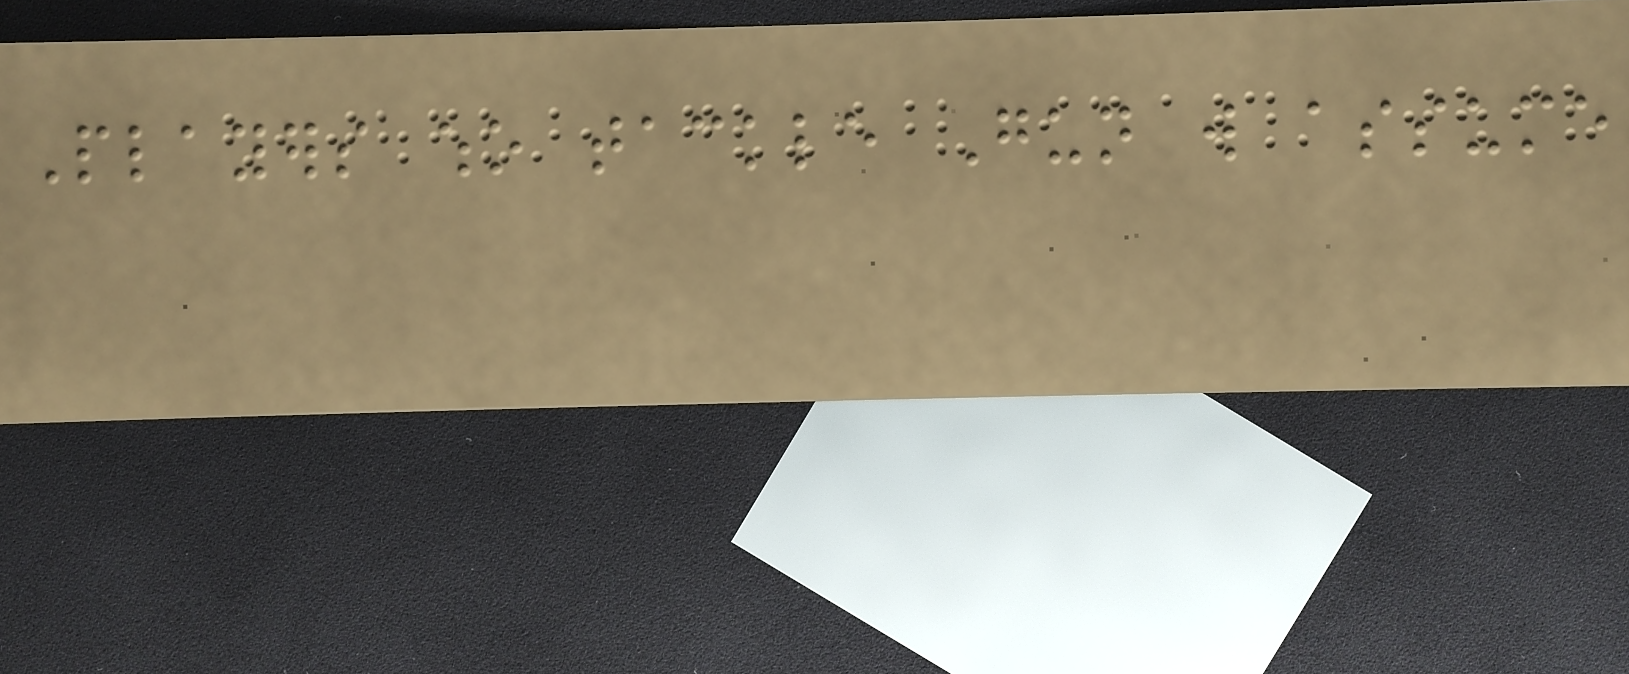Players who tackle Gun will assume
